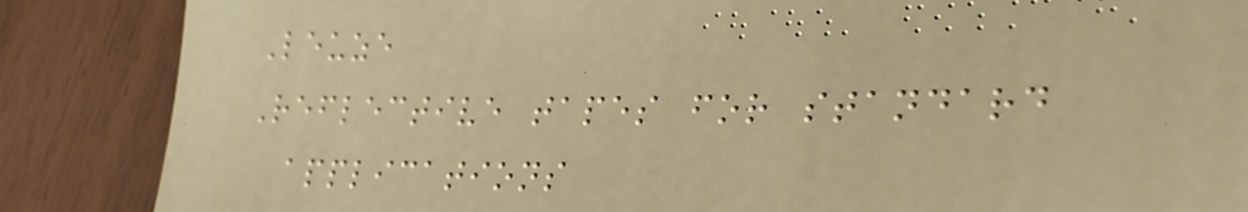Leuze
Reflective tapes for standard
applications
